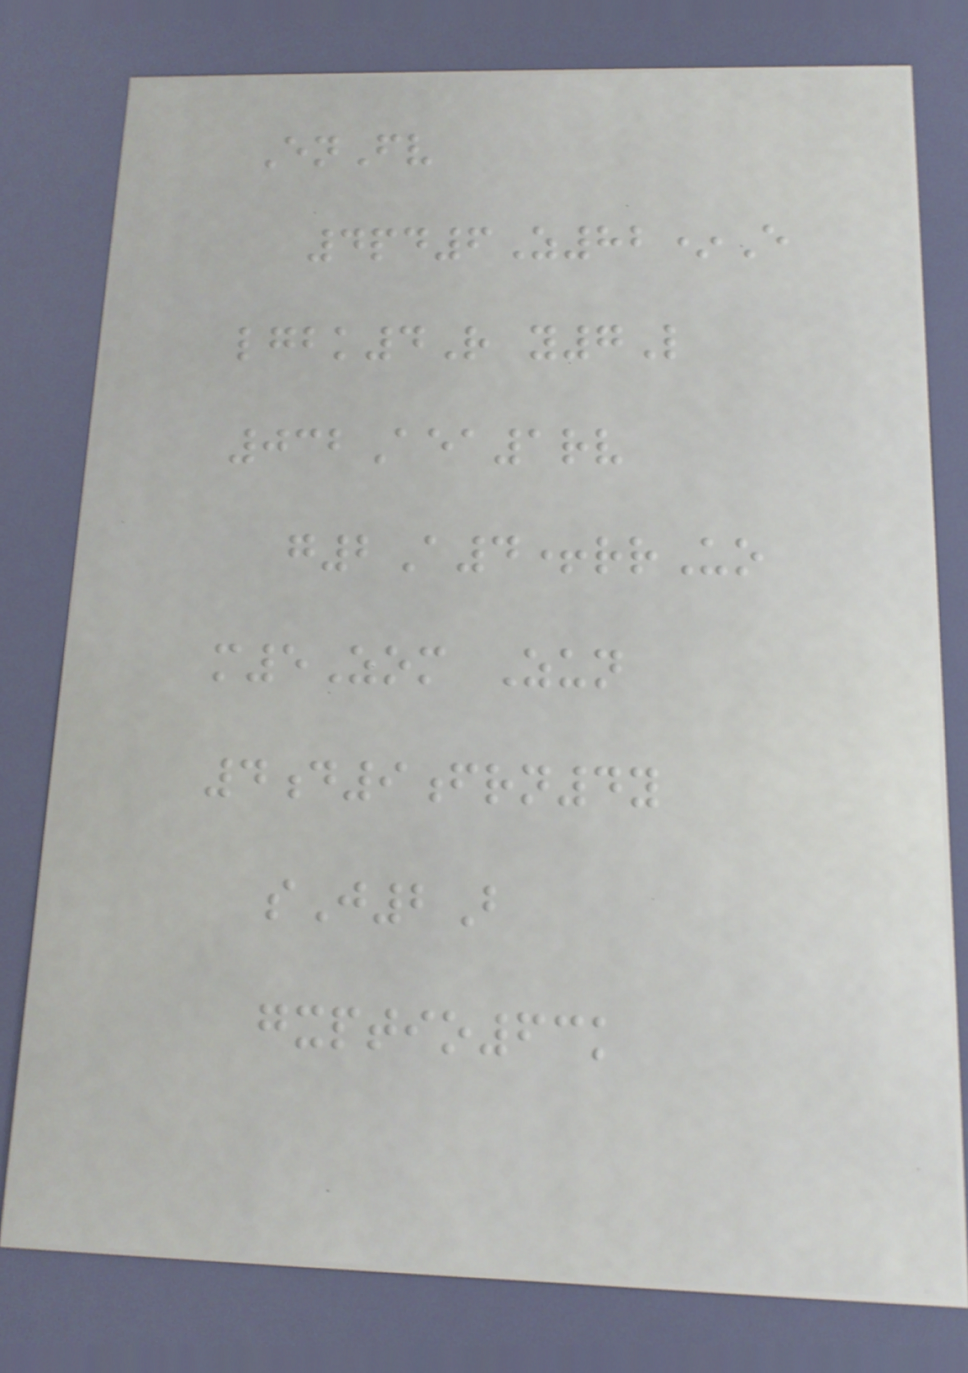EnFv
4pd6Z82*E
lgbk4R y7L
032Aea1rv
g2A4+rrUo
m5Zom Zun
4d9frn4y
sJ2B
gxptio63k
